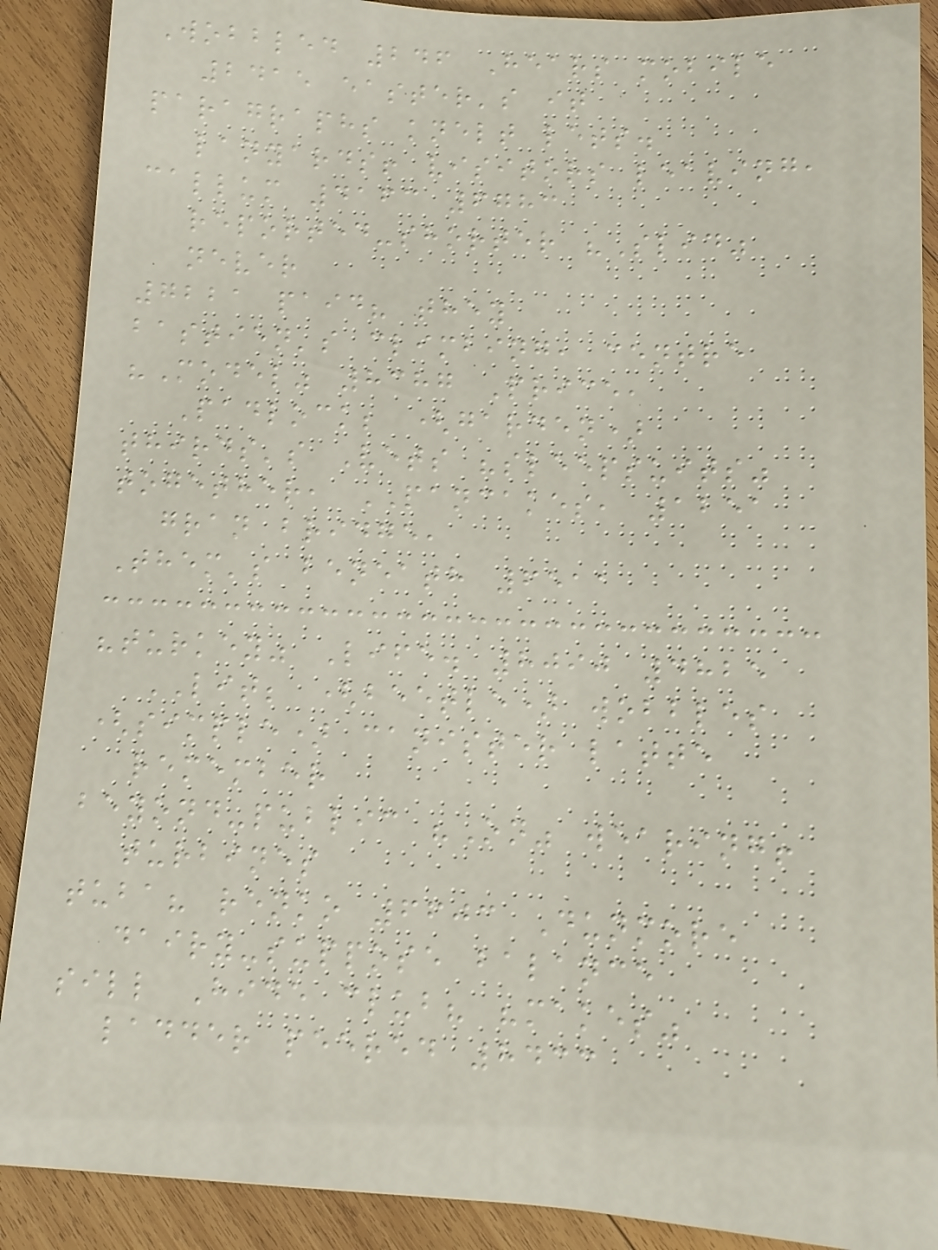Wobbled 246 Hears mobile
2415 easter's it
paragraphs knelt lets.
lanyards! visitors leaving,
callum 4163 6783
reported-shorter "Slid"
never
7221 paid? they
bastien's climbing, centre
"Model" 8387 Price,
Padlock; (garden)
thirds's Vets "sleepsuits"
together, PANCAKES, 1251
gran bridge,
Them's beneath 6511
"turkey" Life. 8090 4825
LIT; (beetle) wobbles
(simple) canister latte
remember
beyond-public "On" wearing!
turbines
tuba? renko 6603 Dunmore
dairy-suppose balance
sill Hide club? "makes"
ladder peered 8433
